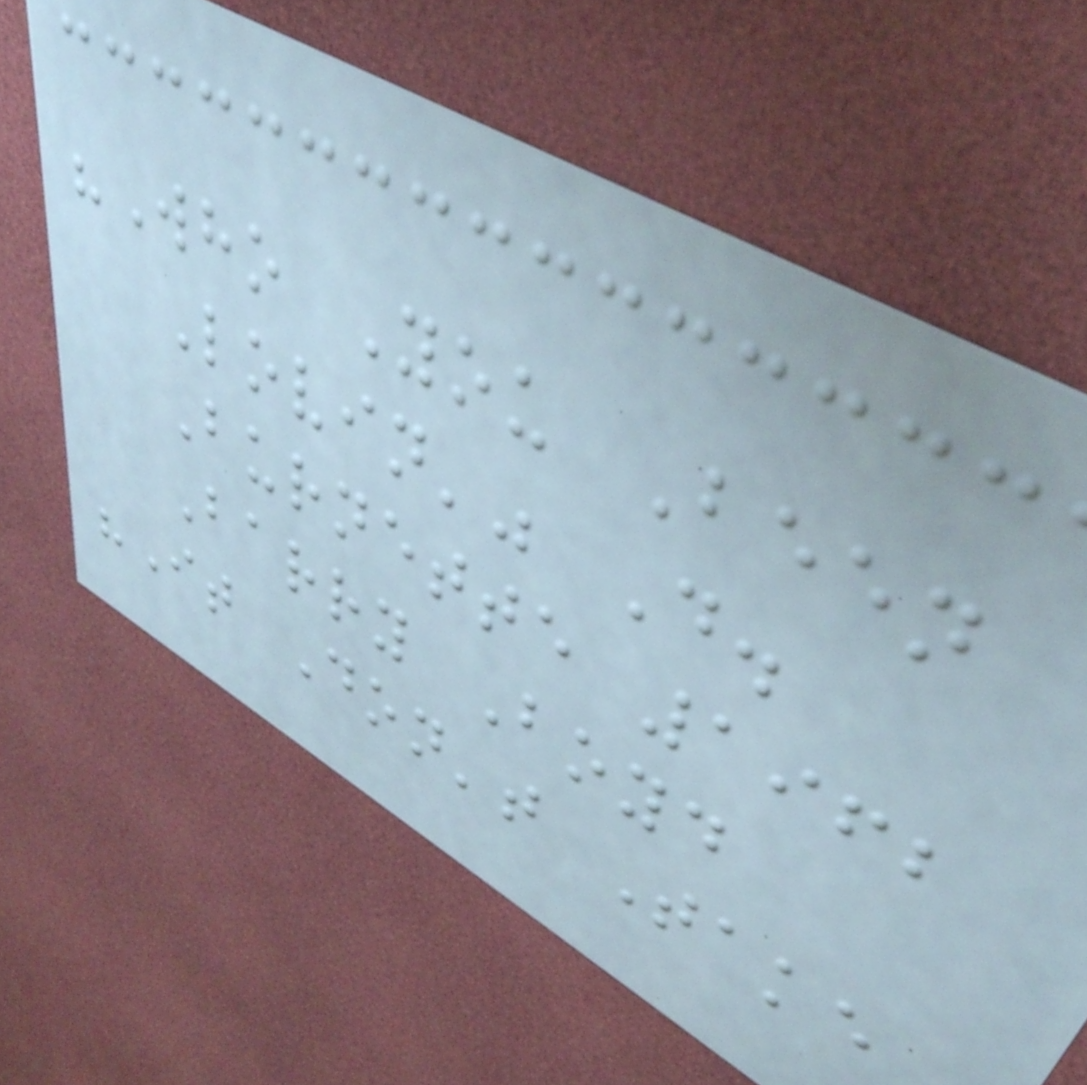"Who You Been
Lovin'" D.
Burnette 1962
Barry Boyd
"It Don't Take
